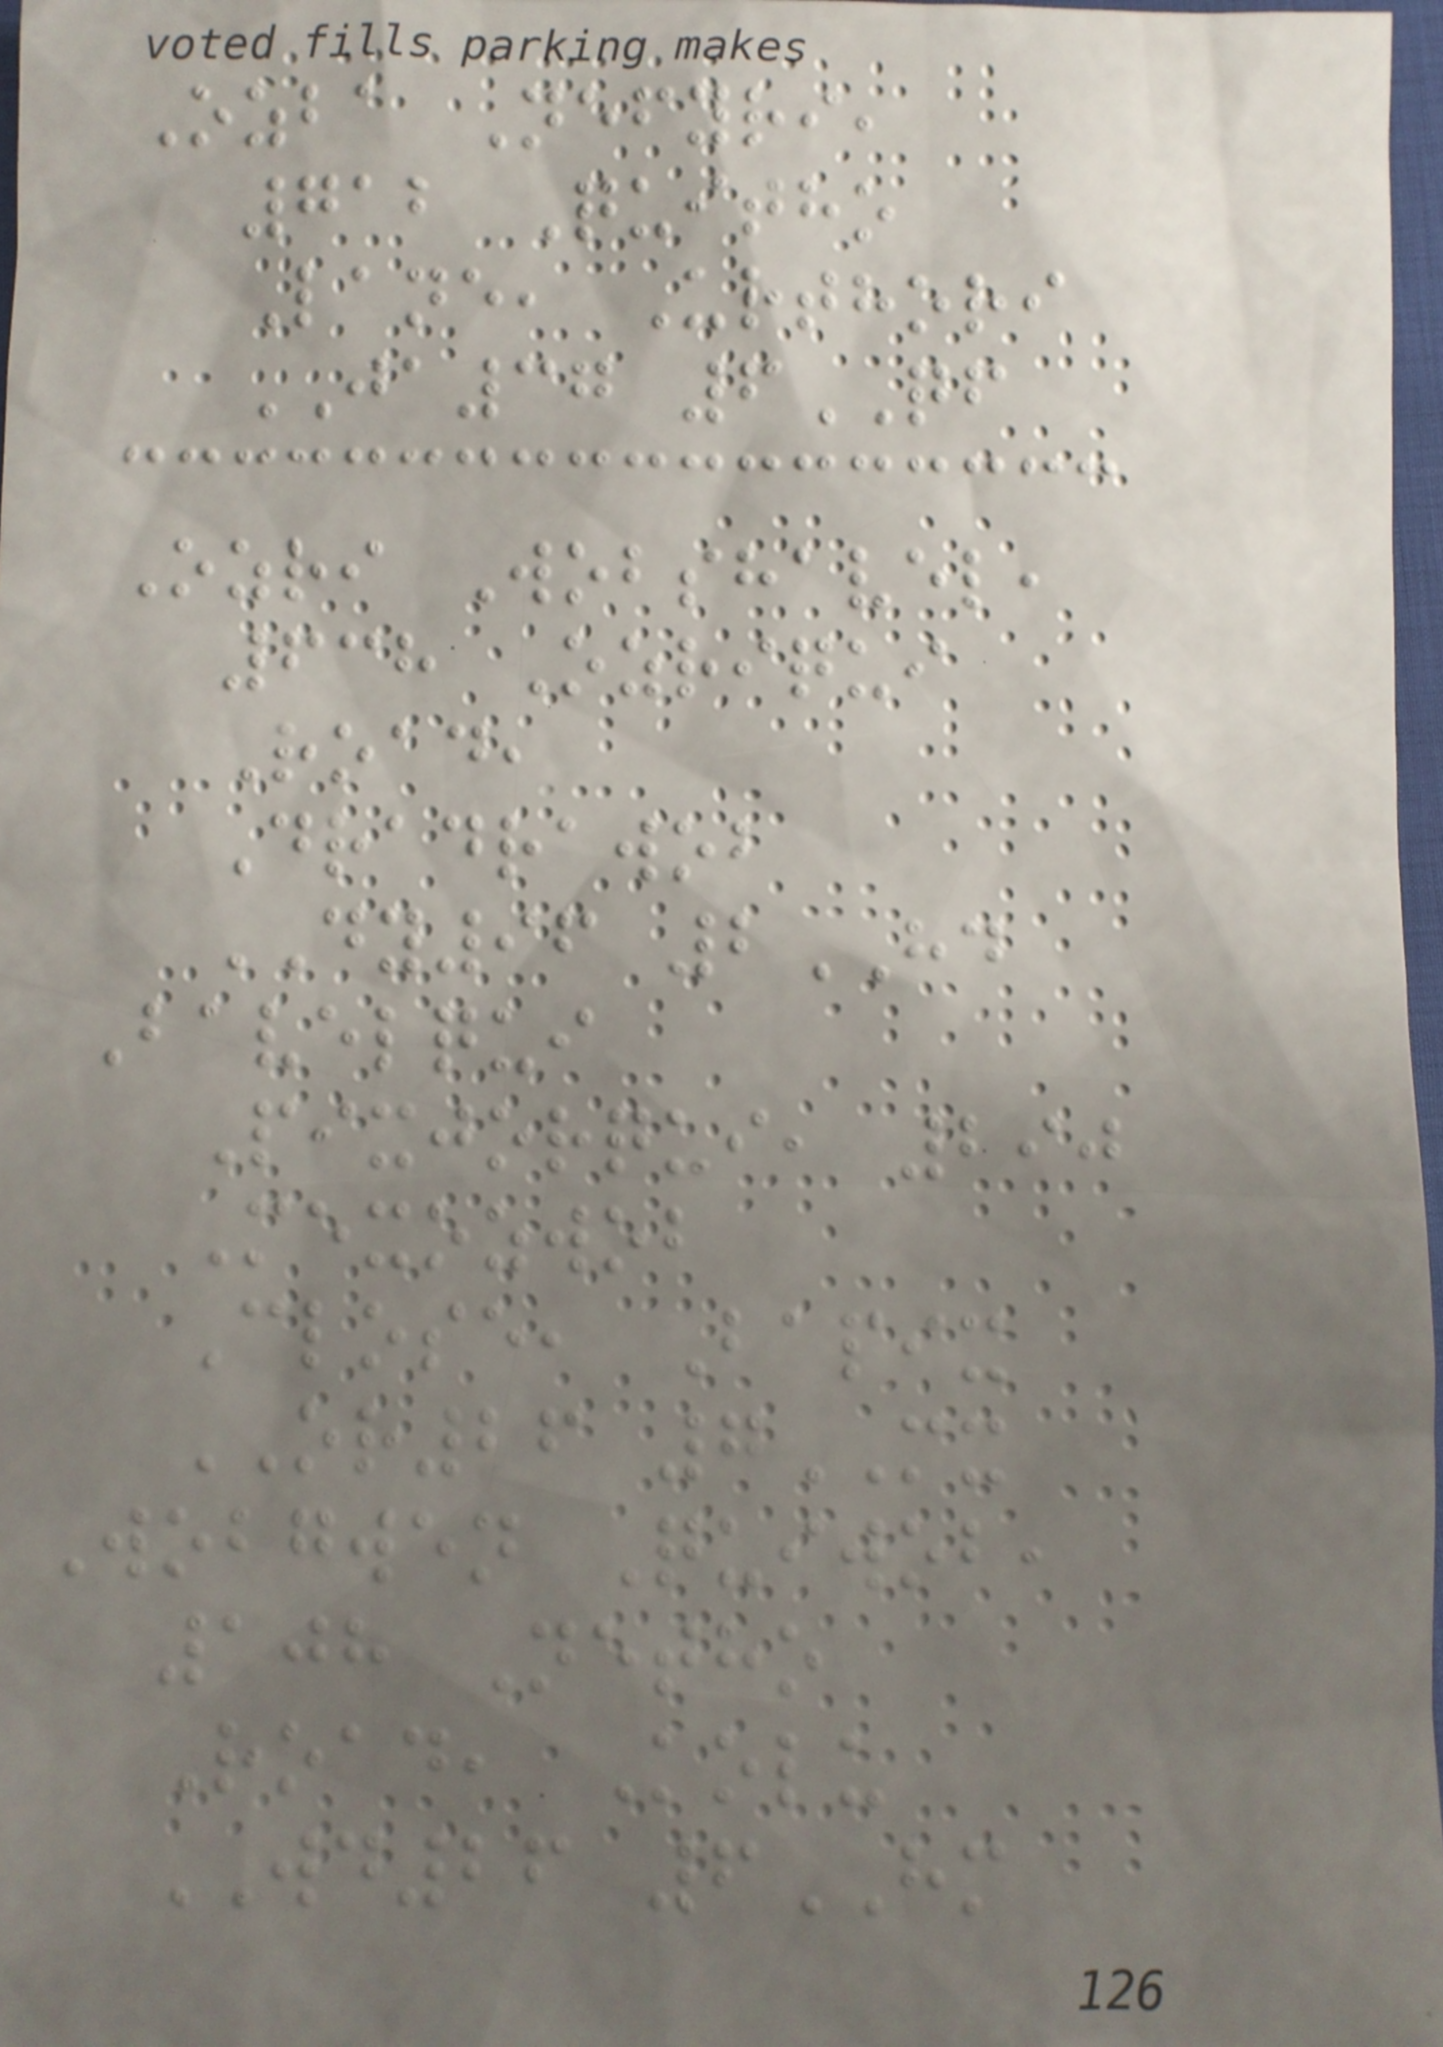Ozba Nefyri,
712 Quitho
Lane, Urthori
JA37 6QF
Ozri Wobshavel,
638 Ozriqui
Road,
Dradrawob
DY96 2HD
Bavelqui
Pixjorqui, 290
Mexozwob
Close, Bapix
OR26 7MX
Wobgwen Quiwob,
108 Netho
Road, Kolu
WD26 6HM
